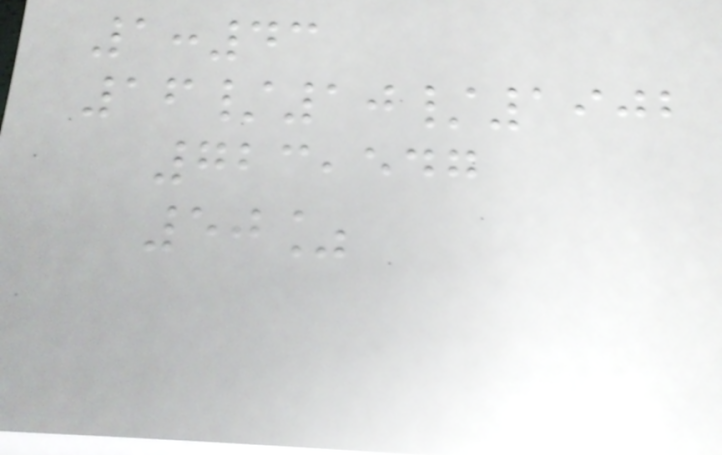1:43
16/10/1902
723,547
50%
